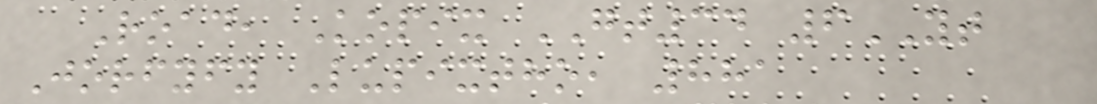Road, Kopix GT34 6YT
Jorfyfy Lupixtho, 881
